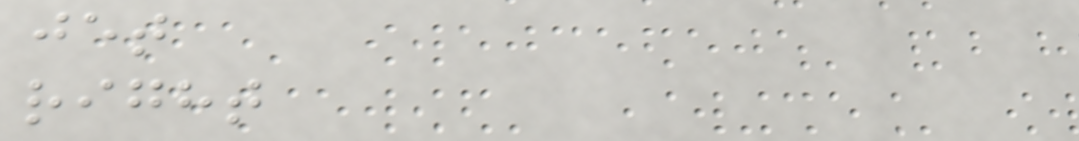jet
right
